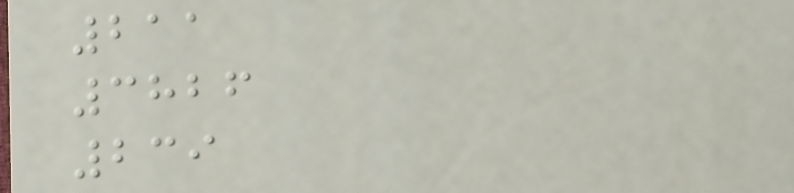211
3826
239
